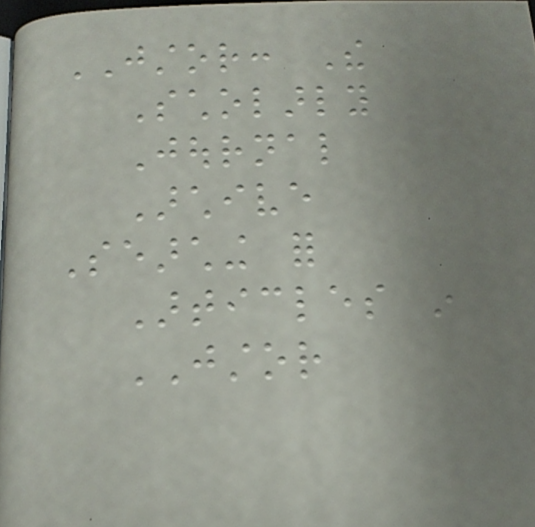JSTOR: The
Scholarly
Journal
Archive
Searching for
Articles in
JSTOR
